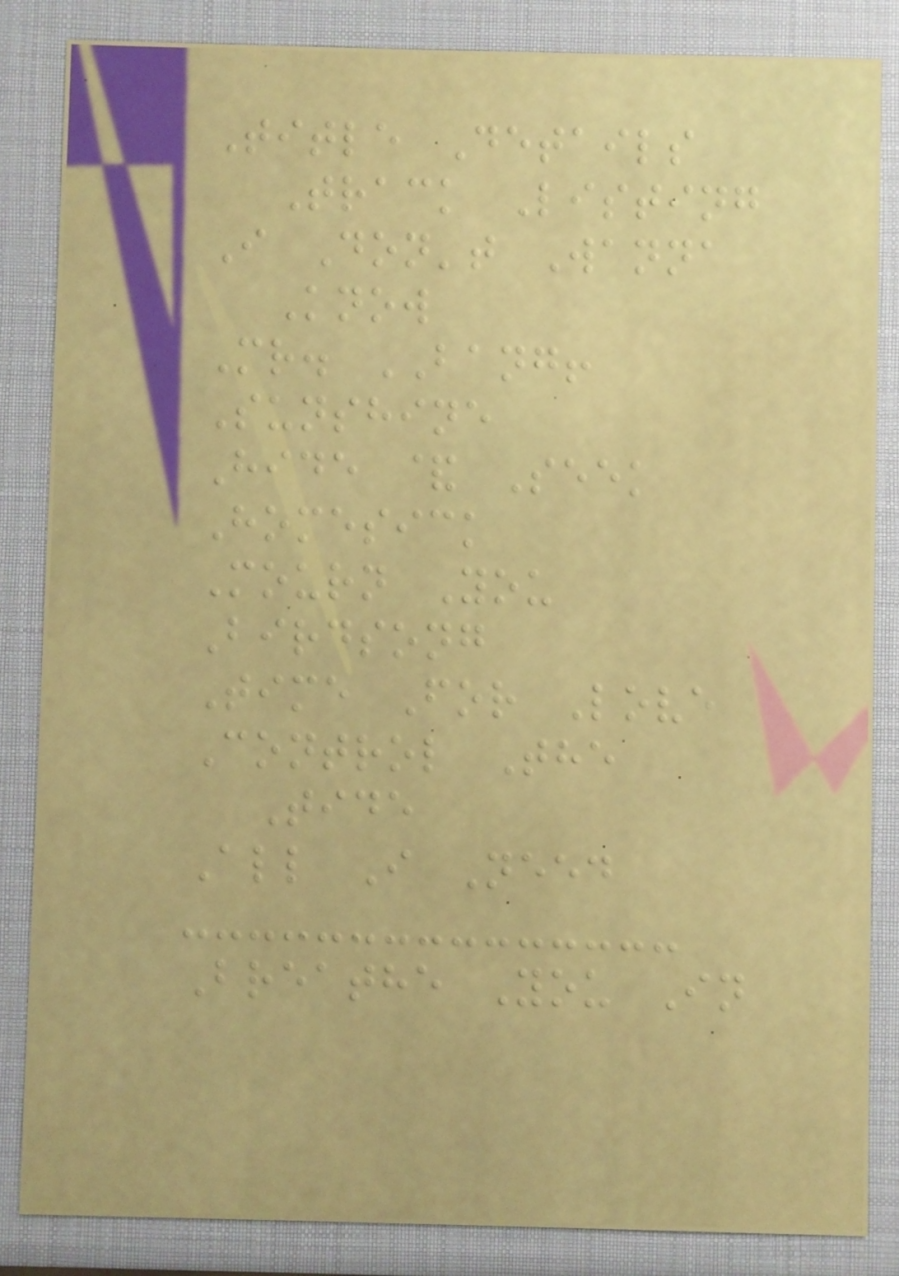Title Details
Track Listing
I Don't Wanna
Know
Mr. BANG!
Sunshine
Hide & Seek
Homesick
Mourn You
Birdsong
Time For Love
Control The
Tide
All I Need
Breathe You In
